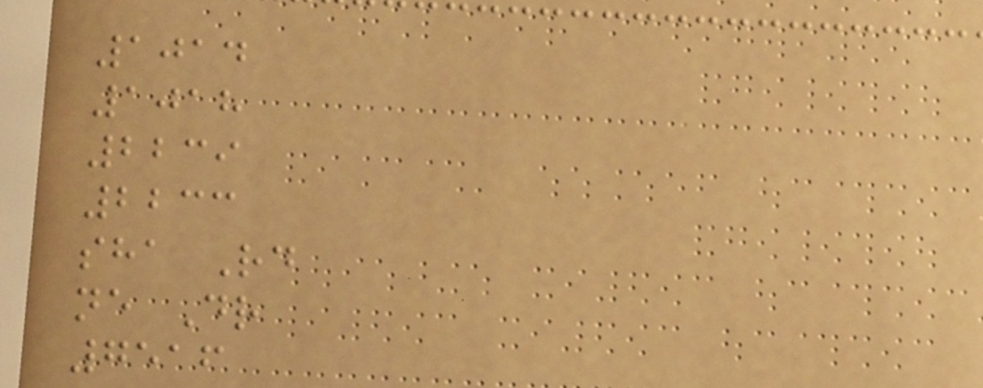1014
1018
2239
2233
sha Rd
ne Dr
7516
